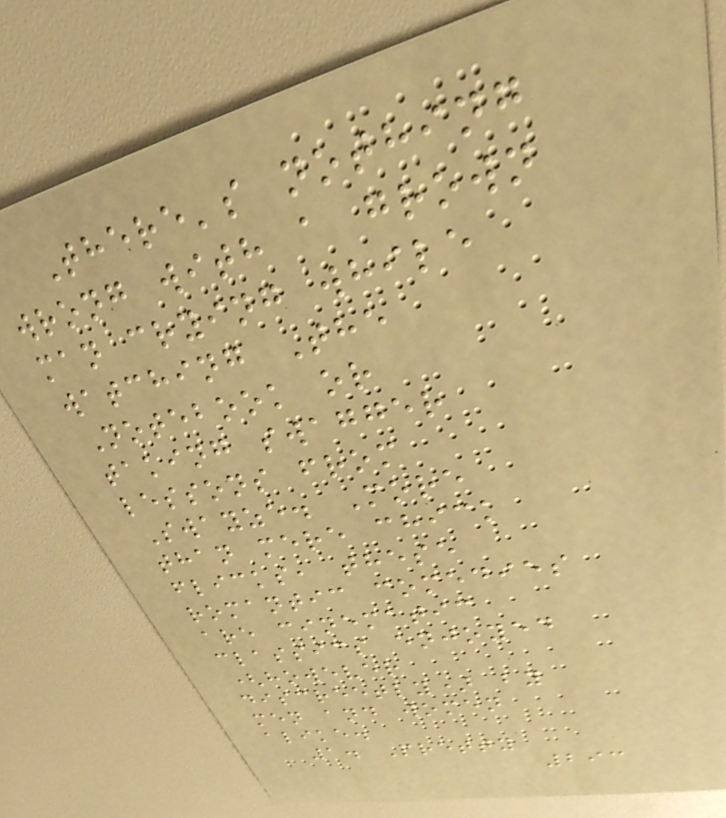There's nothing
wrong with a grown
man crying while
watching The
Notebook or
taking swagger
lessons from
Swayze. More
than mere chick
flicks, these
romantic comedies
are cinematic
classics enjoyed
(however
discreetly) by
men and women
alike.
1. Pretty
293
